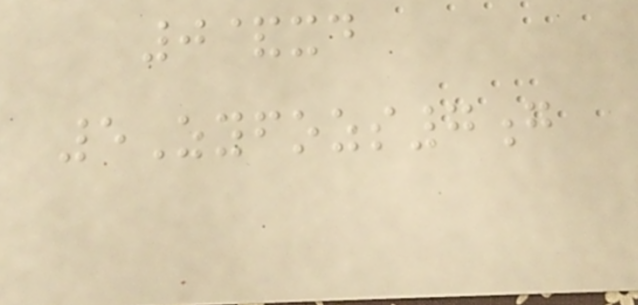0&xd
5Zyfozs7g
